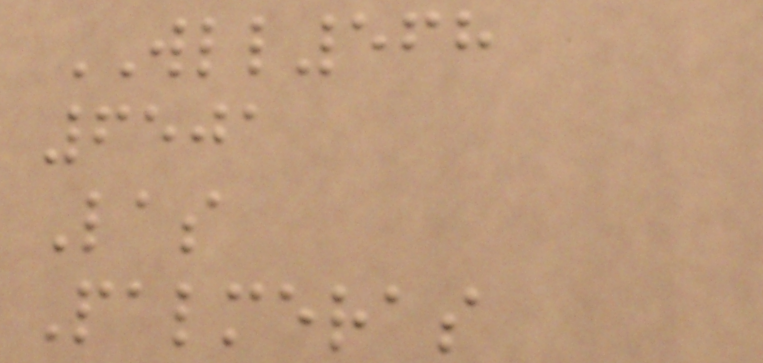WLL568
6501
Las
Palmeras
